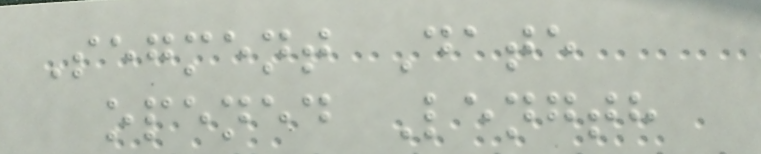Segment Date
opened Length
